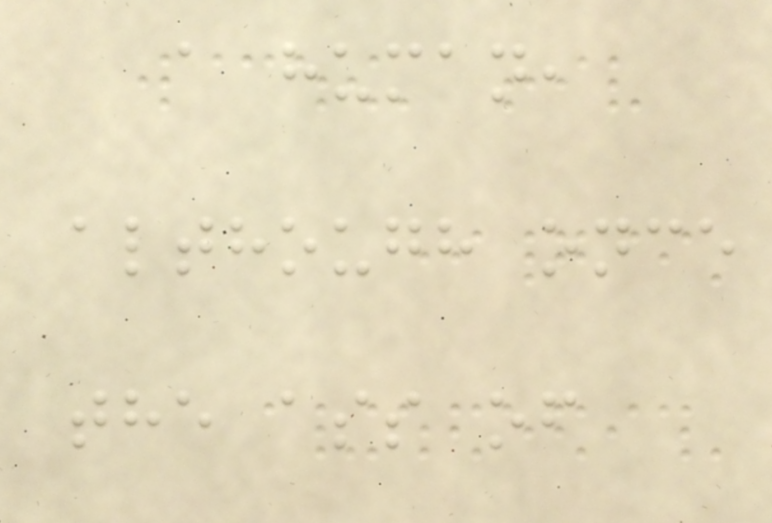a human,
although once
the ass of
